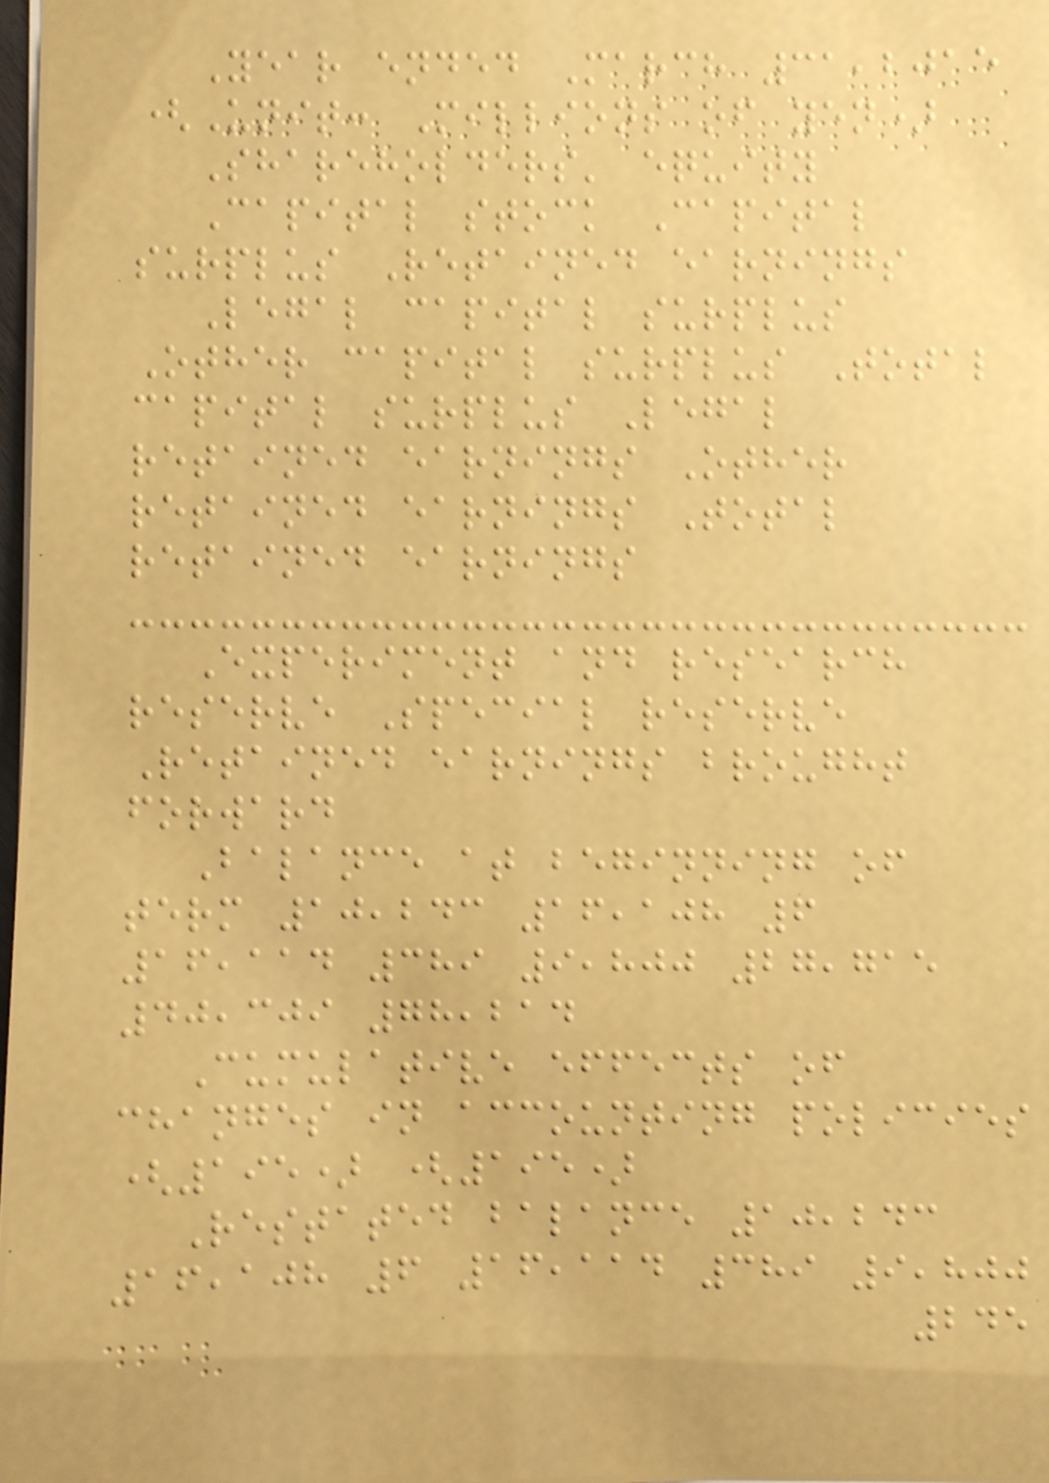Year ended March 31,2015
(Unit: Millions of yen)
Shareholders' equity
Capital stock Capital
surplus Retained earnings
Legal capital surplus
Other capital surplus Total
capital surplus Legal
retained earnings Other
retained earnings Total
retained earnings
Experiment and research
reserve Special reserve
Retained earnings brought
forward
Balance at beginning of
term 10,243 16,108 6
16,114 389 9,800 27,715
40,309 78,214
Cumulative effects of
changes in accounting policies
(195) (195)
Restated balance 10,243
16,108 6 16,114 389 9,800
245
